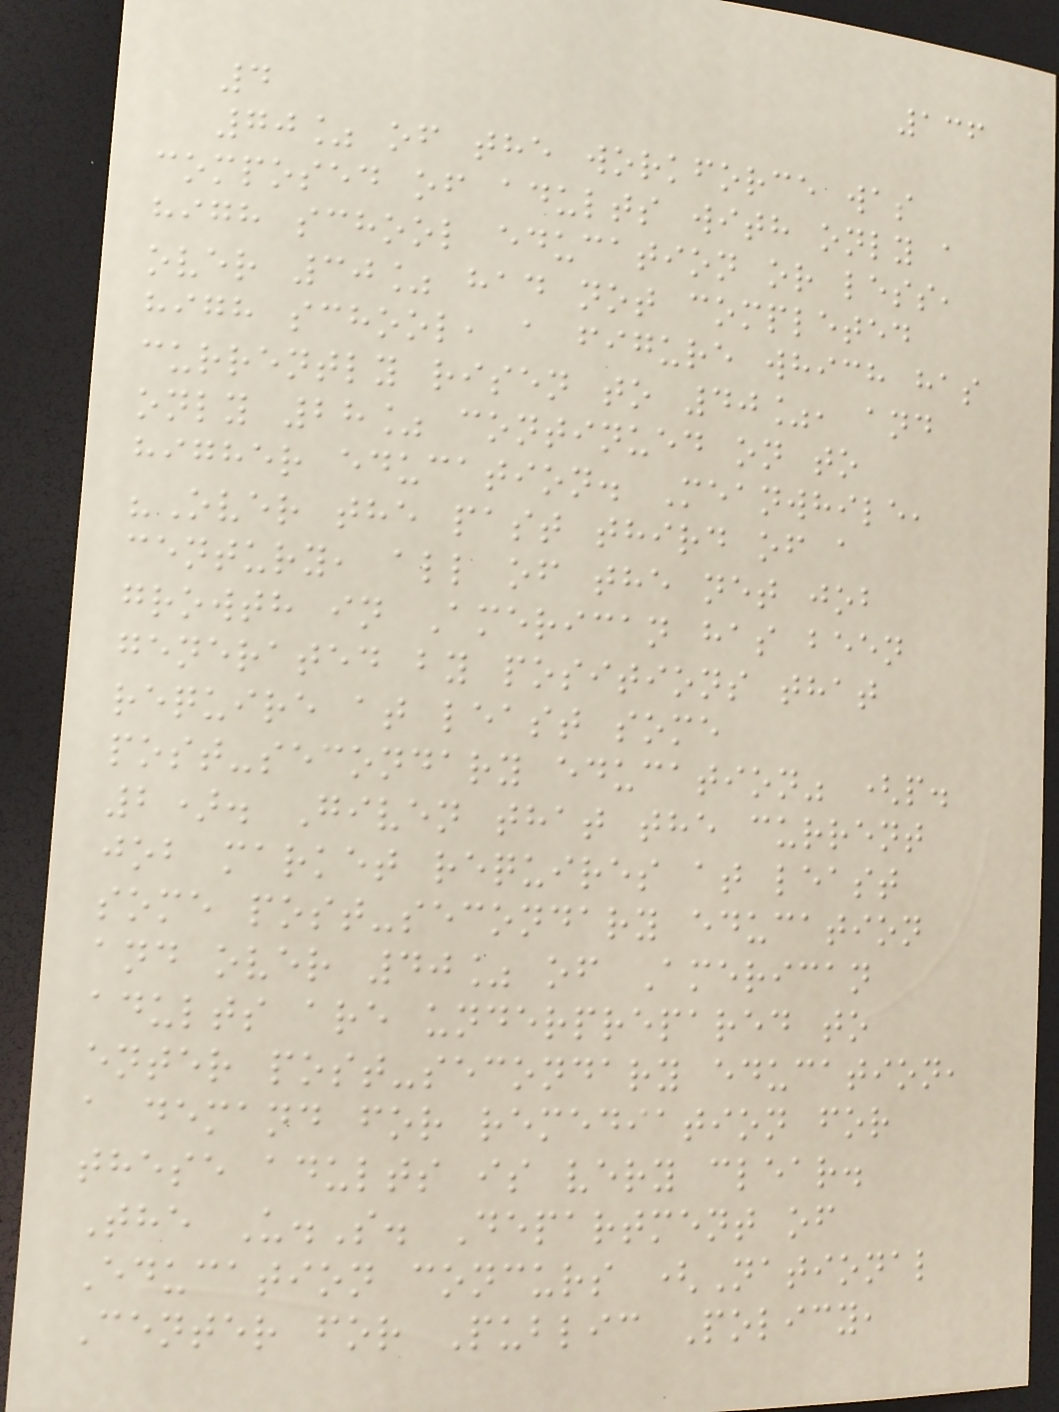136
4
70% of the workforce was
composed of adults with only a
high school education or less,
over 30% had not completed
high school, a figure which has
currently risen to 40%, and
only 28% continued on to
higher education. Meanwhile,
"Over the past third of a
century, all of the net job
growth in American has been
generated by positions that
require at least some
post-secondary education" (p.
2). Given that the current
job market requires at least
some post-secondary education
and over 40% of American
adults are underprepared to
enter post-secondary education,
a demand for remediation for
these adults is very clear.
The U.S. Department of
Education concurs (National
Center for Public Policy,
